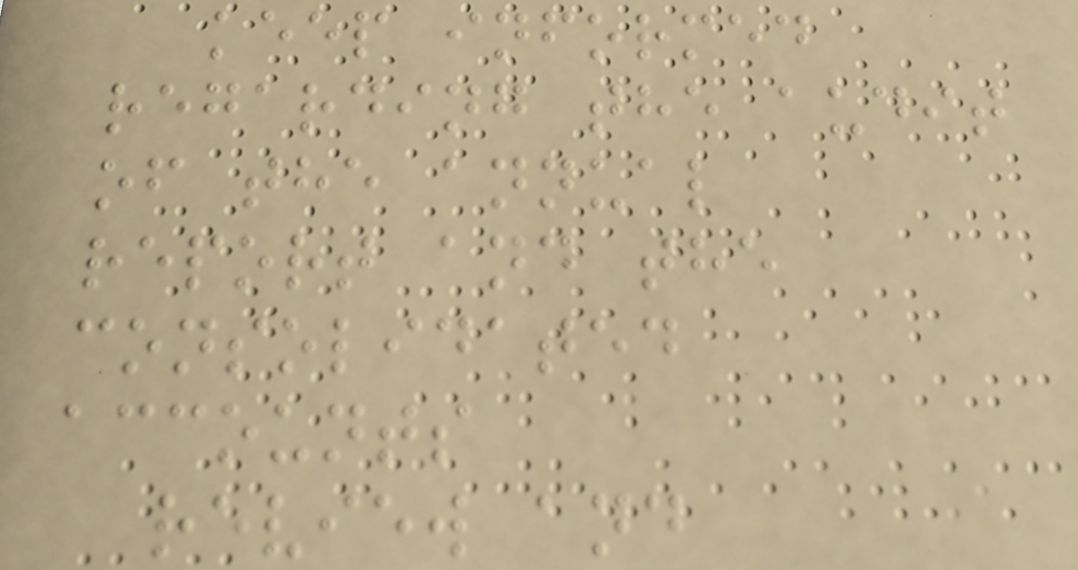keep informed
regarding the audit
of the annual
report and the
consolidated
accounts
review and
